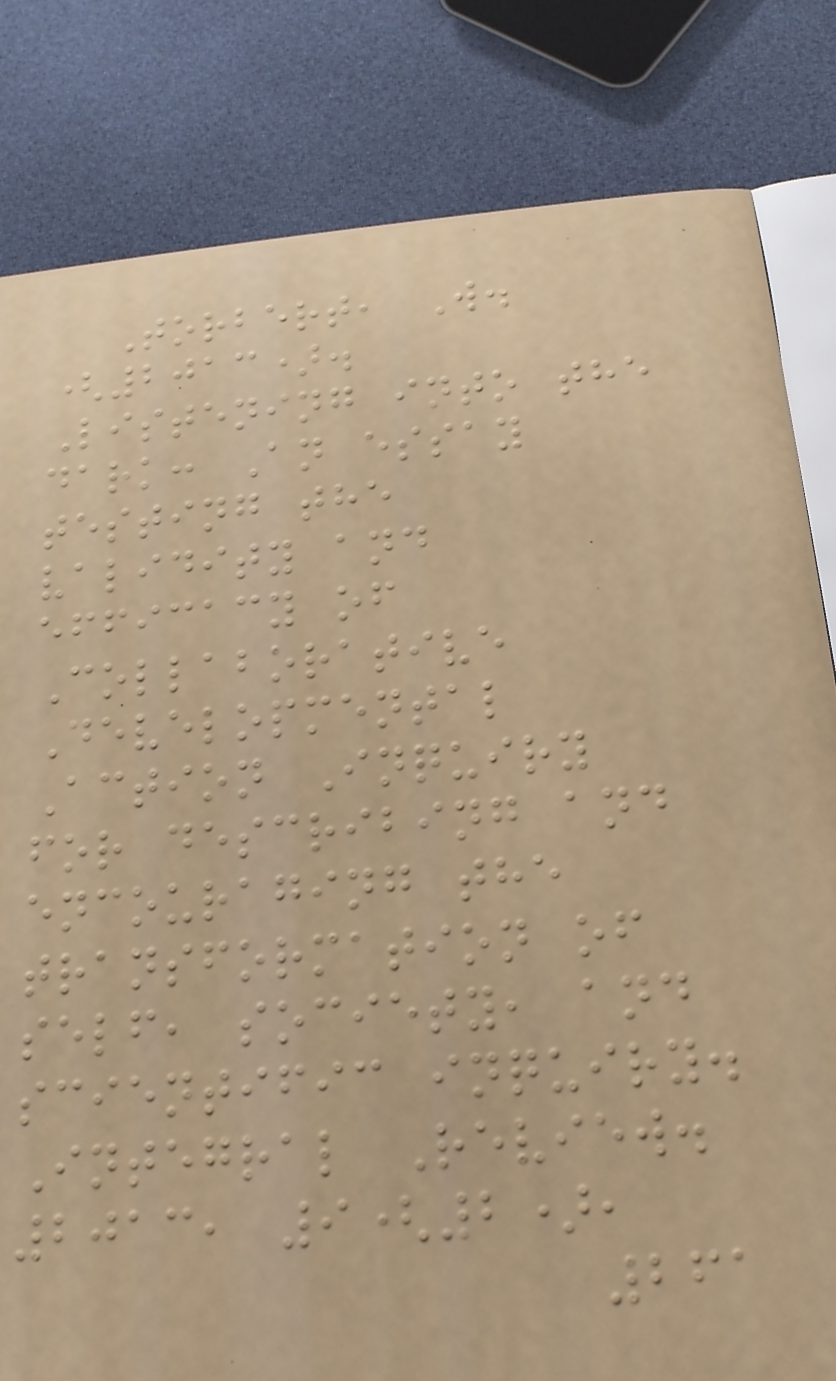Torbert, W.
(2013).
Listening into the
dark: An essay
testing the
validity and
efficacy of
Collaborative
Developmental
Action Inquiry
for describing and
encouraging the
transformation of
self, society, and
scientific inquiry.
Integral Review.
2013, 9(2),
261
